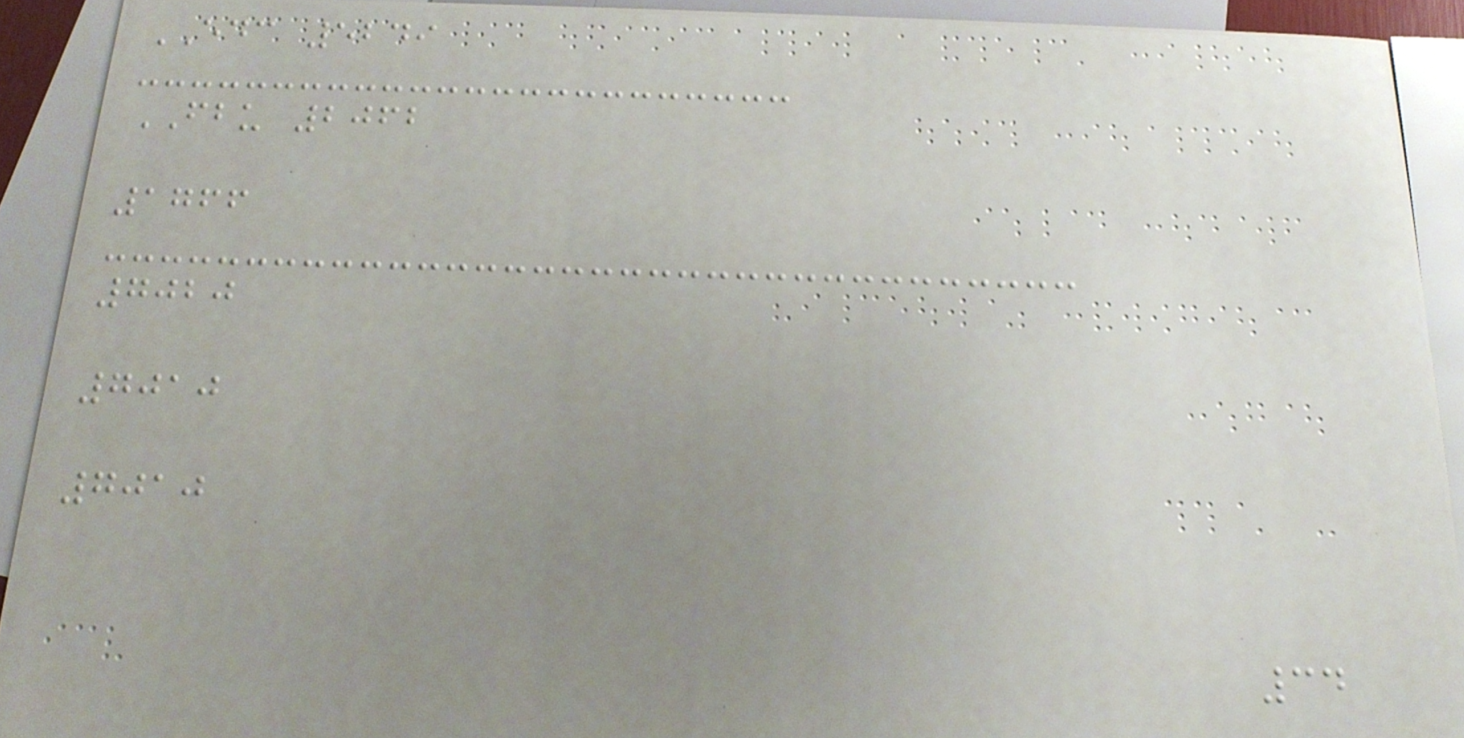EDC 5249
FBU 2062
1766
7020
7010
7010
34
